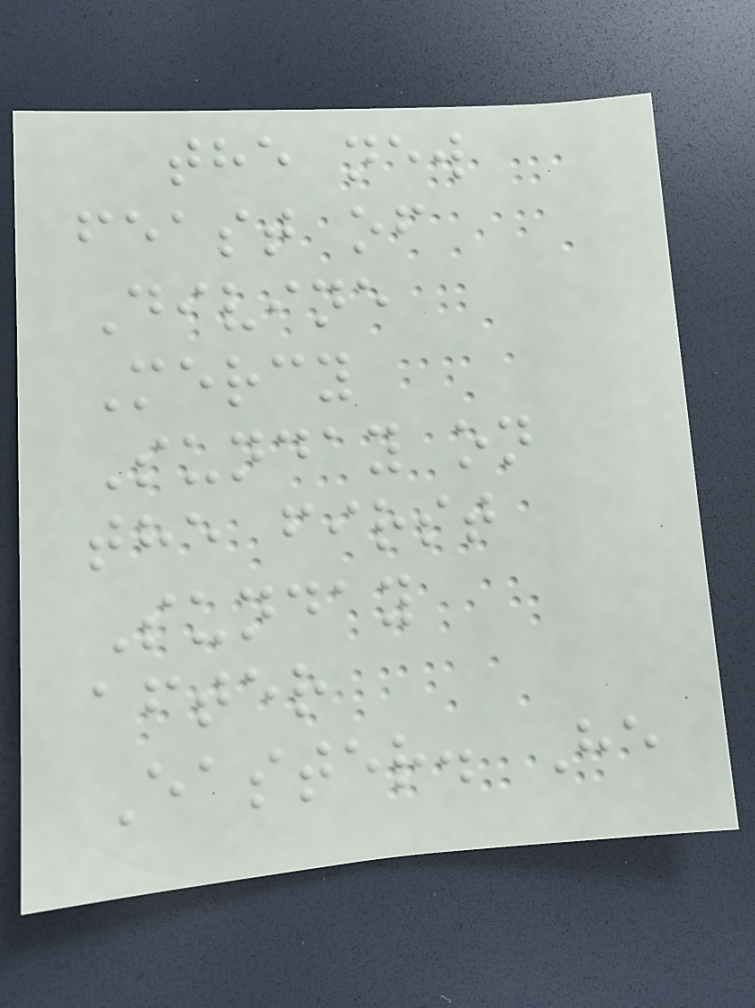the new
feast of
Divine
Mercy
Sunday on
the first
Sunday
after
Easter. He
